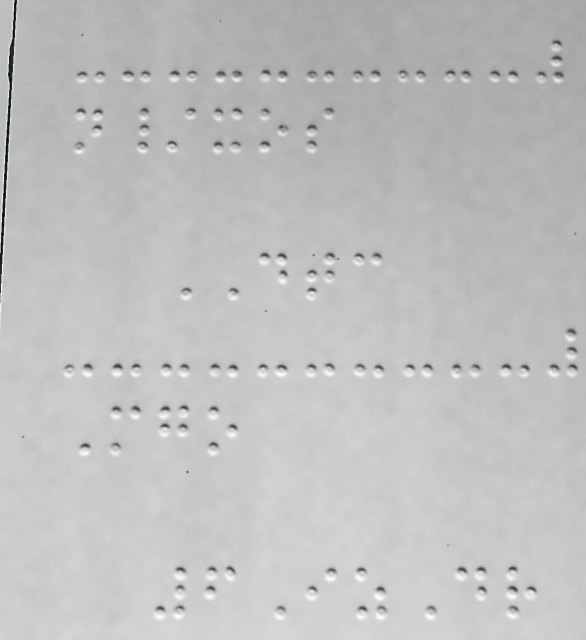n/xos
DTC
Mgo
6IzDr
